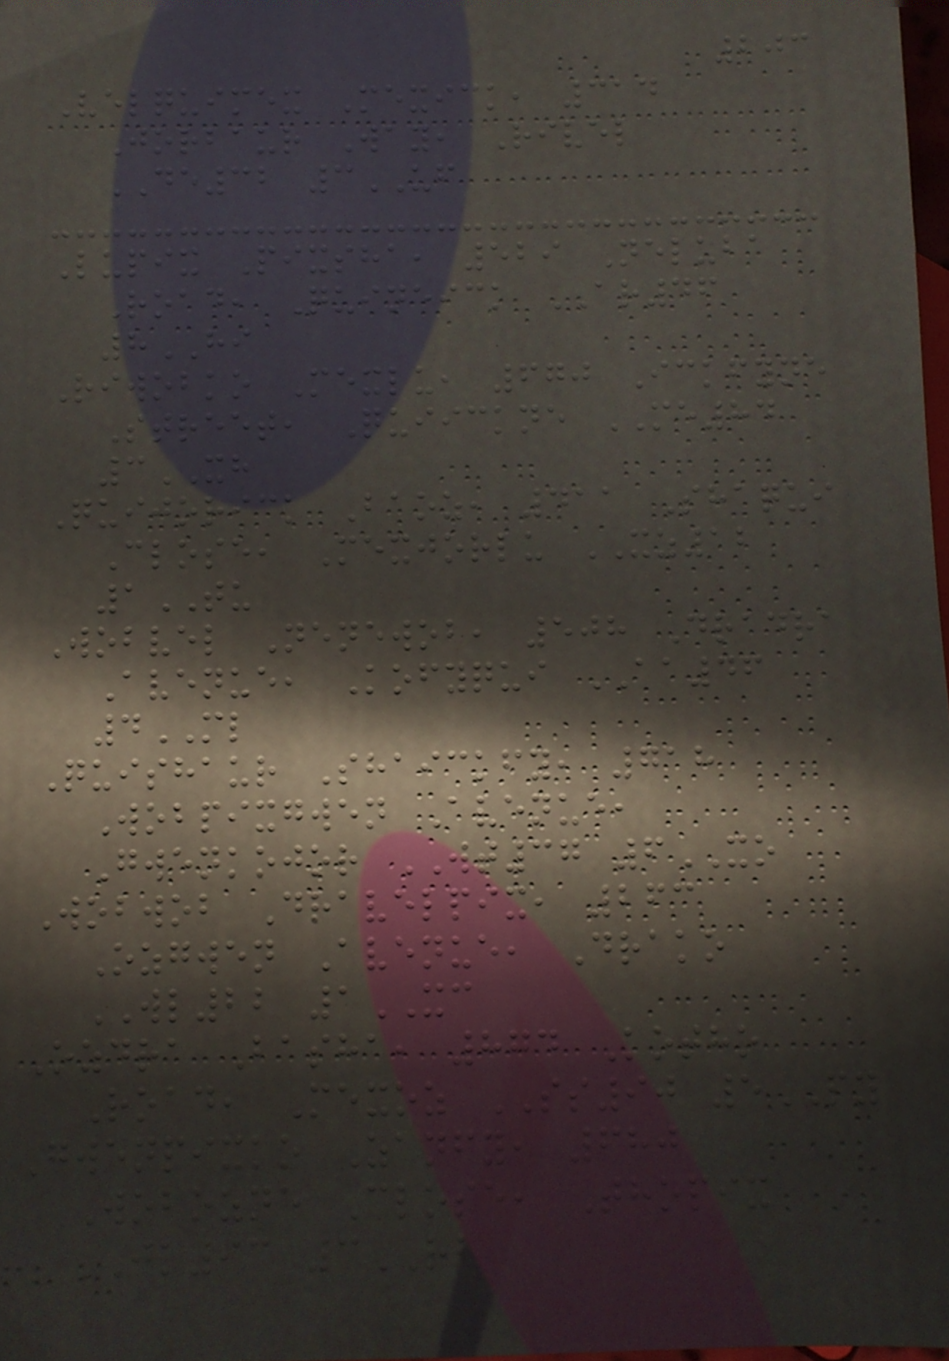203
Velquimex Mexick, 314
Jorbaur Way, Rivel
DE32 3UF
Lupix Pixsha, 529 Neluba
Road, Quineick AR46
8HI
Riwobko Mexlu, 670 Ickfyne
Street, Quiickne ME84
3XH
Quijorick Baoz, 411 Shaqui
Close, Mexjorlu XZ12
1TU
Wobvel Nenewob, 508 Dradra
Avenue, Kofyqui AA46
4ML
Quishaur Shaickfy, 718
Wobpixgwen Avenue,
Gwenkojor WT37 6XO
Wobwob Dravelpix, 263
Ozgwen Avenue, Drako
WL22 1XC
Ozdra Basha, 874 Kotho
Road, Mexoz SS90 5PY
Gwenpixko Zanfy, 680
Wobozne Close, Thopix
JK93 3RB
